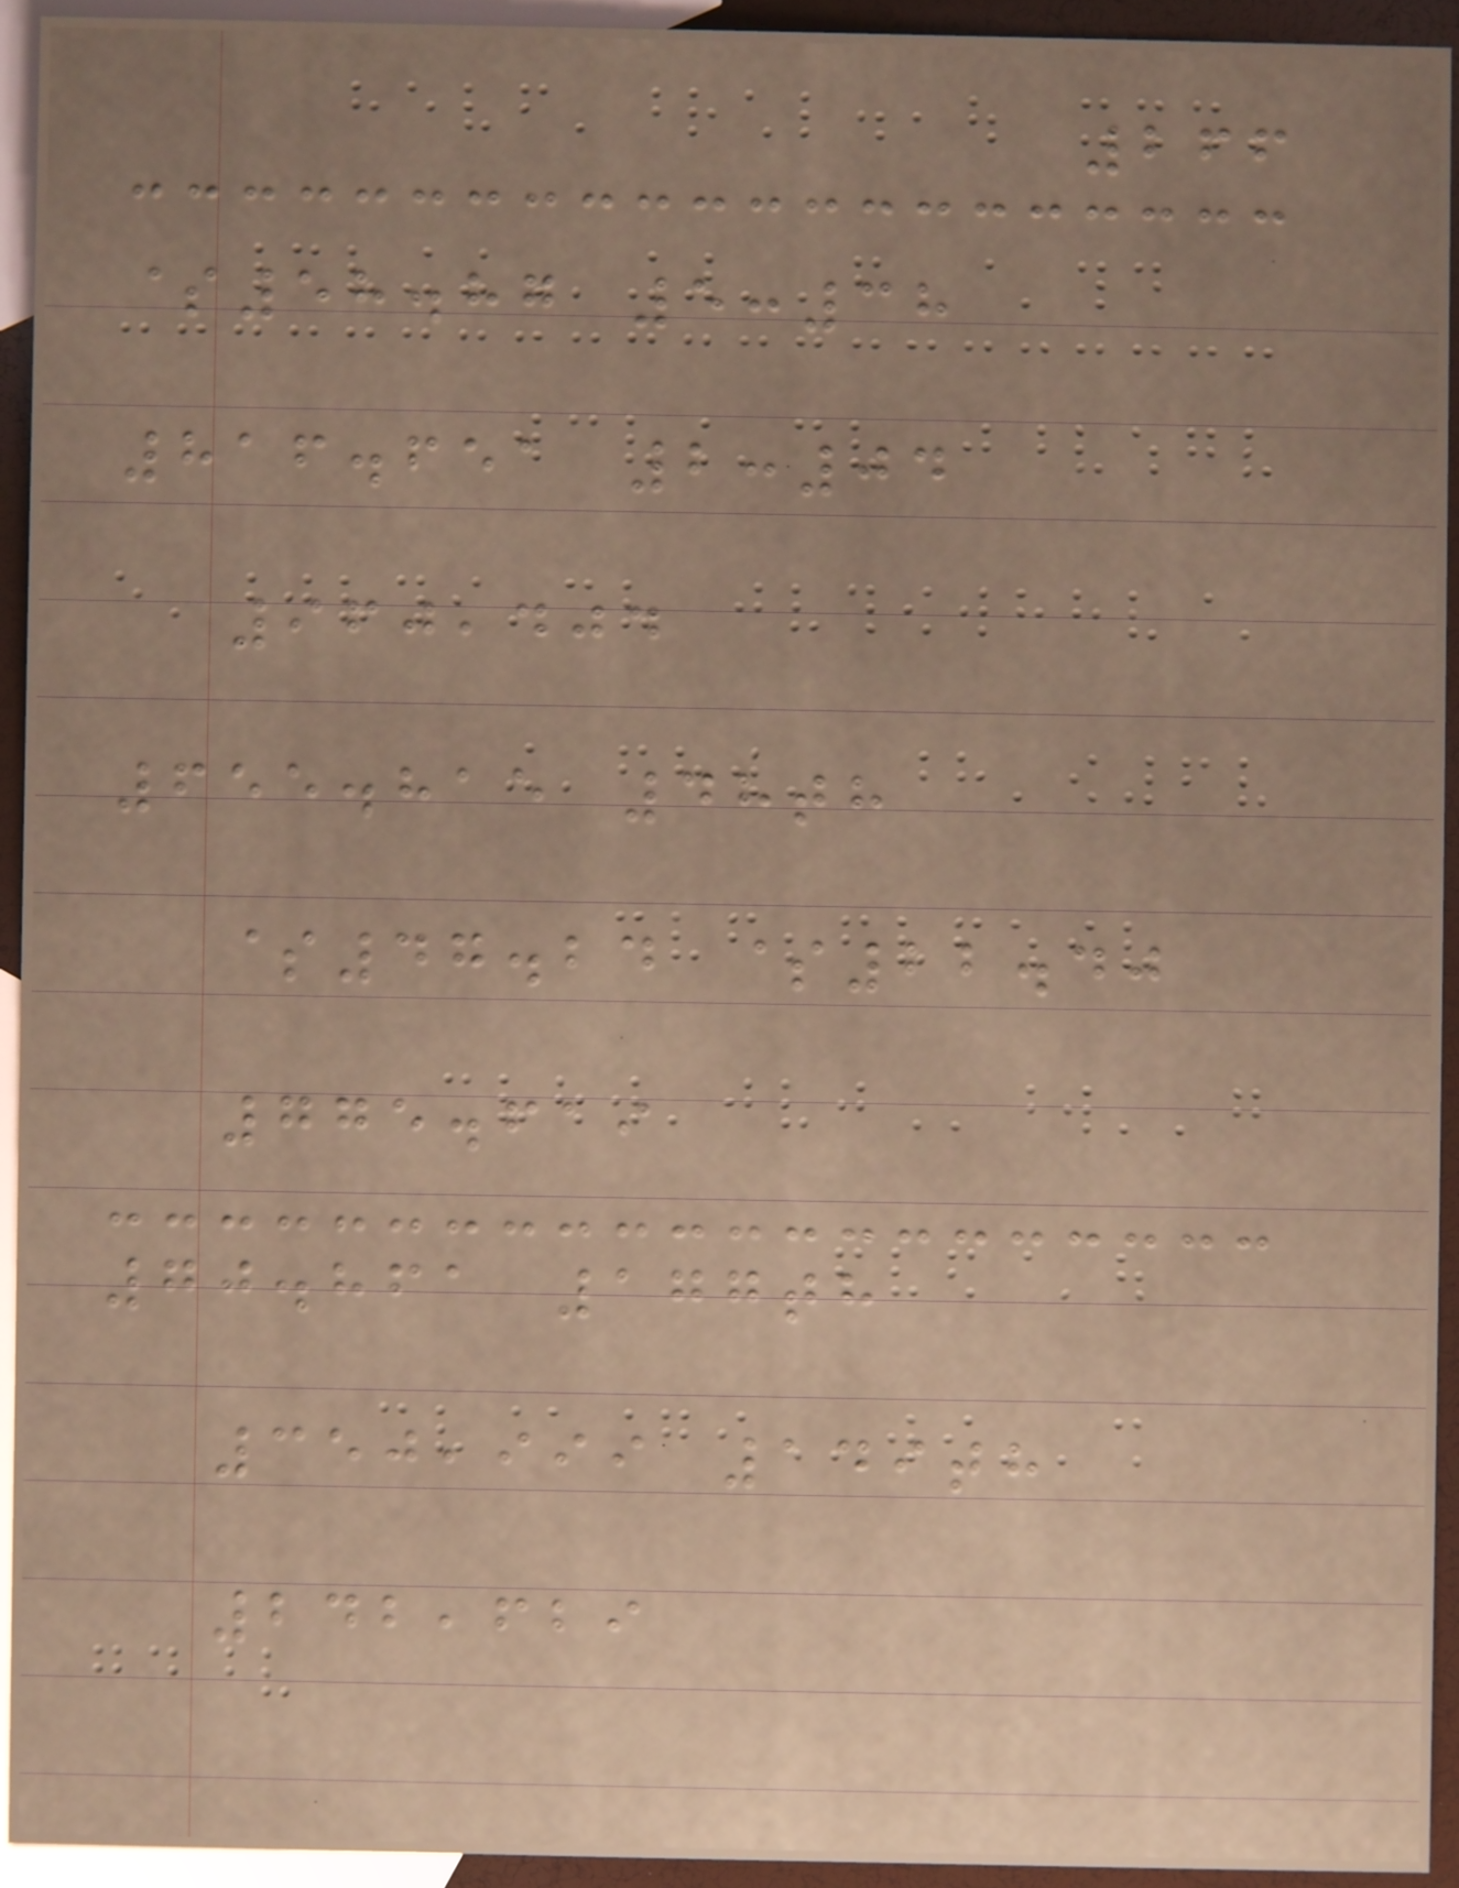266
$58.87 5:38
816.651 2:04
960,404
655.815 48th
$47.24 $22.40
775.619
70.861 177th
350,999 149th
242,629
